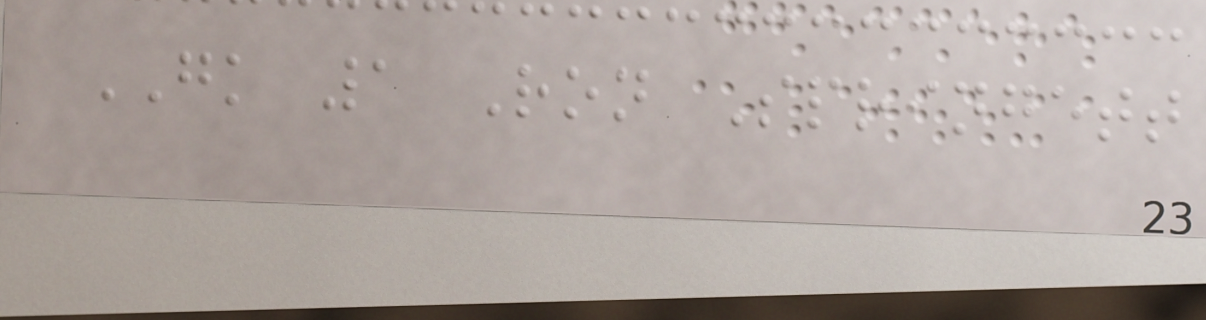GK 1 Ron Springett
